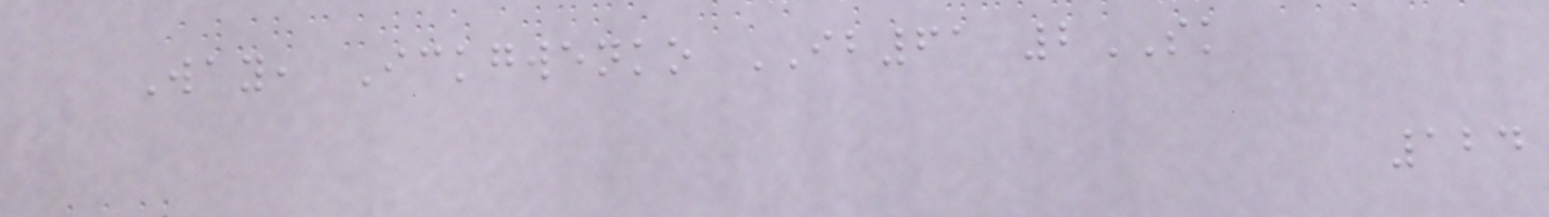Way, Ickgwenko IB61 2SK
124
